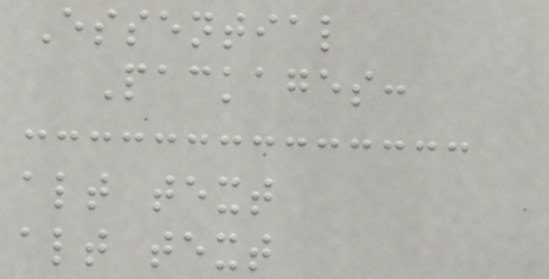Essential
Packages:
alt text
alt text
